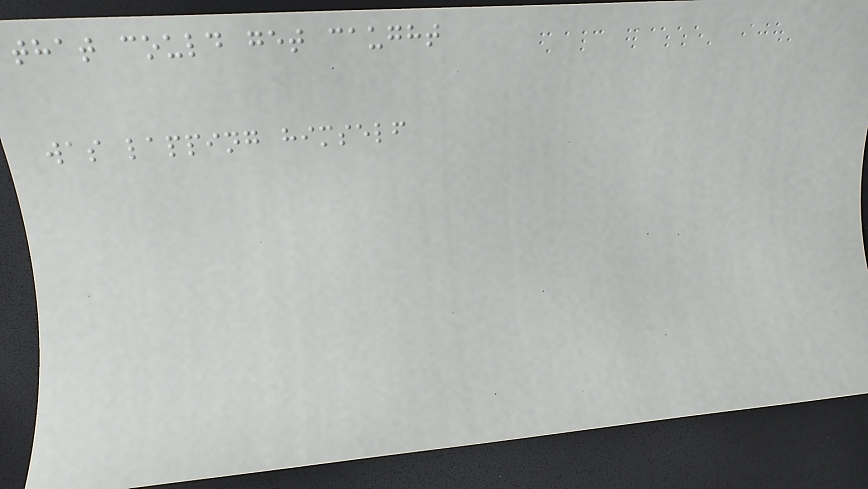that could get caught
was lapping himself
